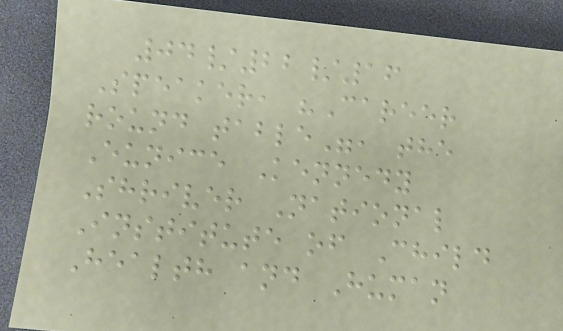04/22/16
Speaker, "Career
round table", the
Eunice Kennedy
Shriver National
Institute of Child
Health and Human
